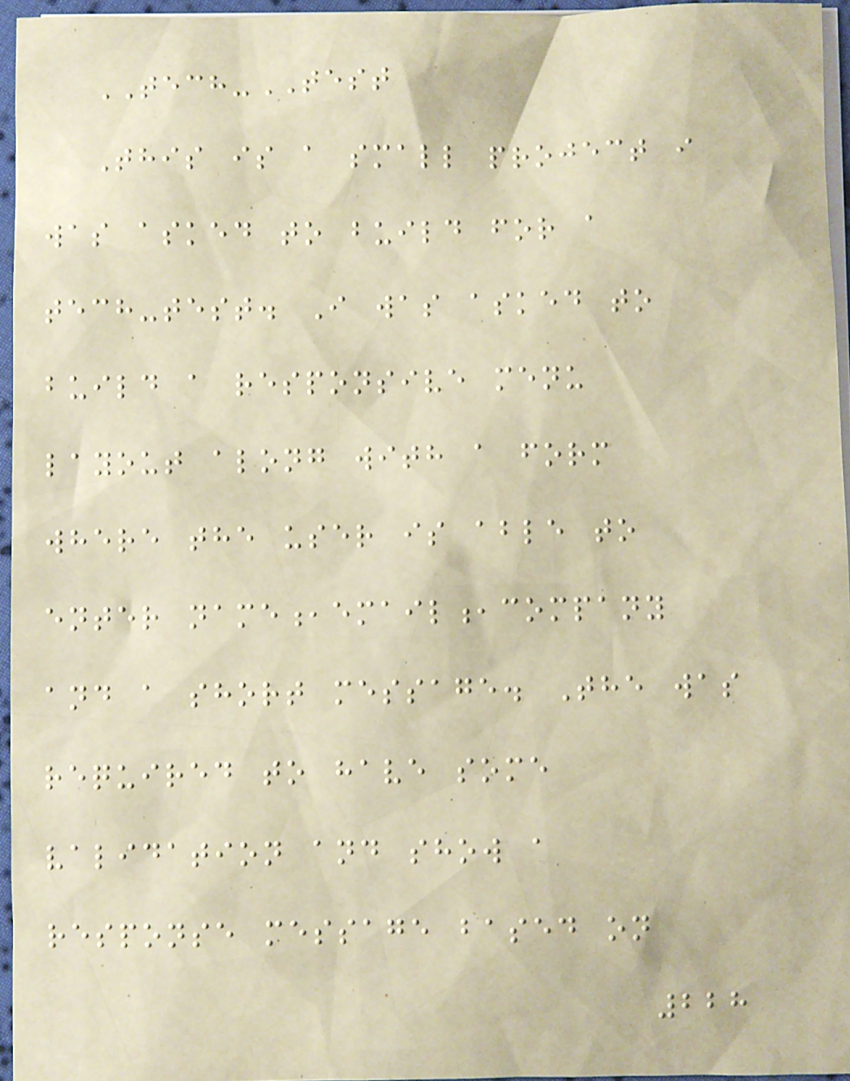TECH-TEST
This is a small project i
was asked to build for a
tech-test. I was asked to
build a responsive menu
layout along with a form
where the user is able to
enter name,email,company
and a short message. The was
required to have some
validation and show a
response message based on
228
